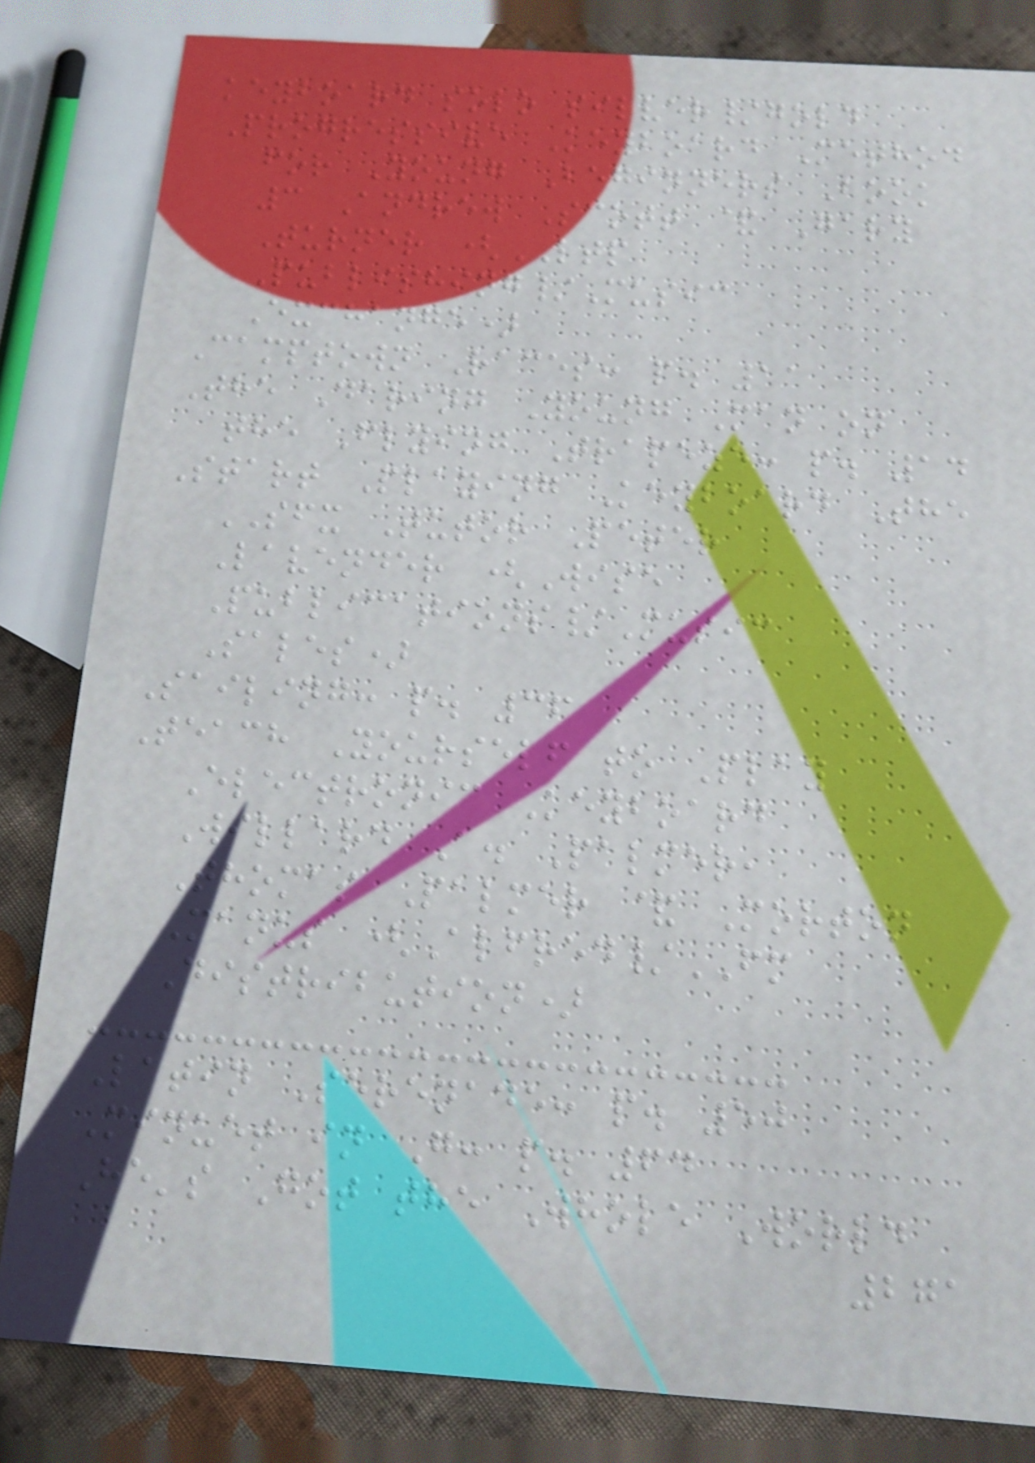keyboard solo silver/gold
Progressive Keyboard Method
for Young Beginners Book
3 Andrew Scott & Gary
Turner (LTP
Publishing/Music
Exchange)
Camptown Races: p. 11
The Daring Young Man on
the Flying Trapeze: p. 14
Start Playing Keyboard The
SFX Tutor Peter
Lavender (Wise
Publications/Music
Sales)
Sailing: p. 36
Teach Yourself to Play
Electronic Keyboard
Willard A. Palmer,
Thomas Palmer & Morton
Manus (Alfred/FM
Distribution)
Latin Serenade: p. 50
Minuet in G: p. 64
He's Got the Whole World
271
